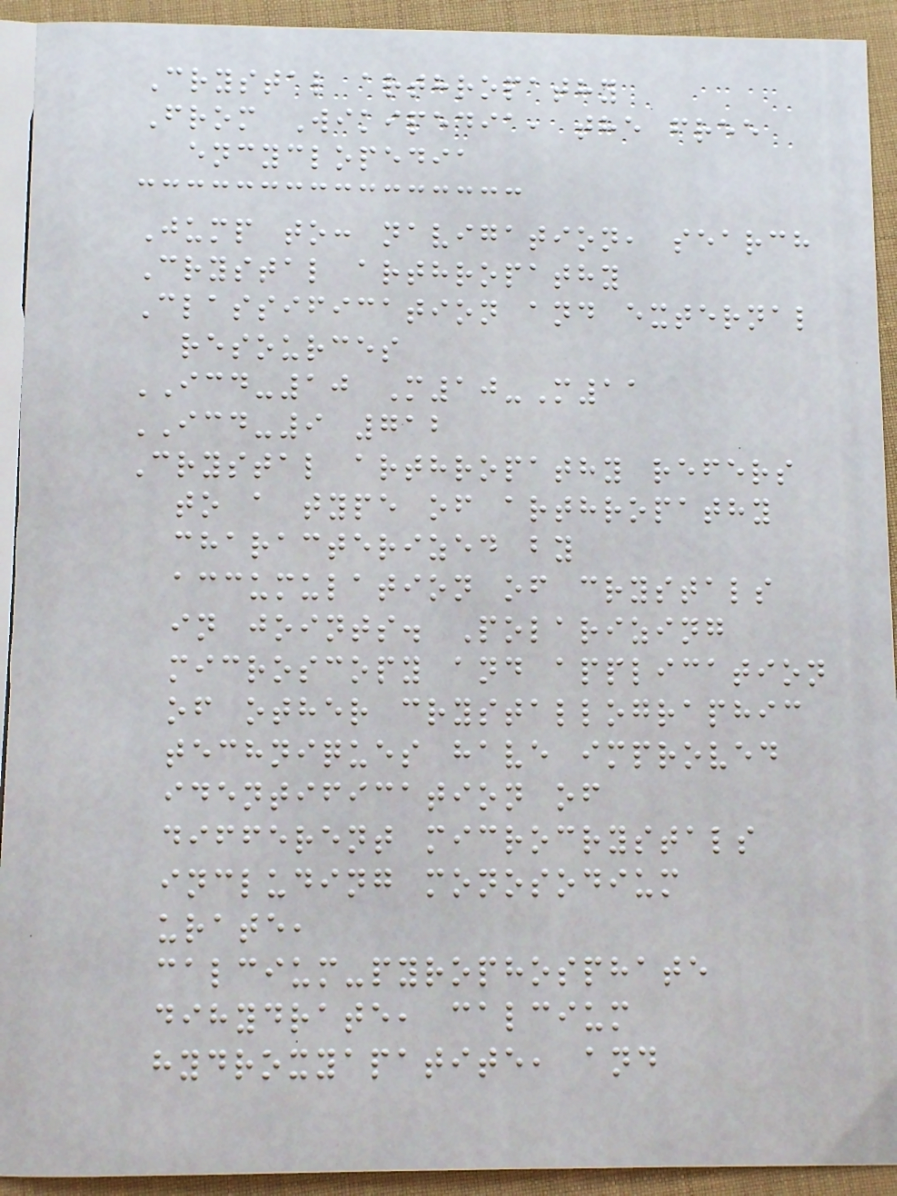Crystal arthropathy
From Wikipedia, the free
encyclopedia
Jump to: navigation, search
Crystal arthropathy
Classification and external
resources
ICD-10 M10-M11
ICD-9 712
Crystal arthropathy refers
to a type of arthropathy
characterized by
accumulation of crystals
in joints. Polarizing
microscopy and application
of other crystallographic
techniques have improved
identification of
different microcrystals
including monosodium
urate,
calcium-pyrophosphate
dihydrate, calcium
hydroxyapatite, and
